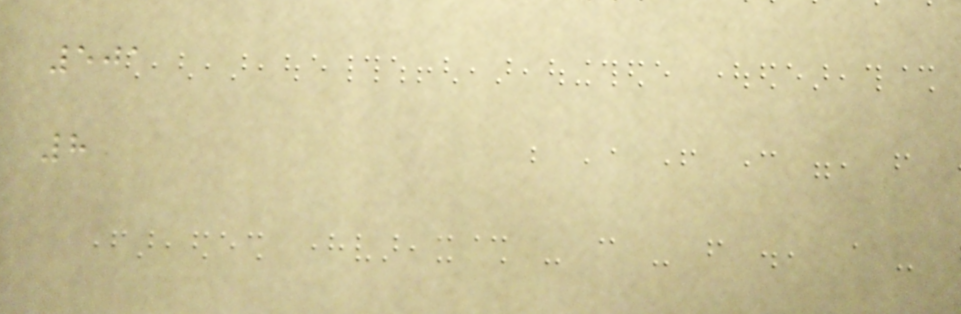501
8
